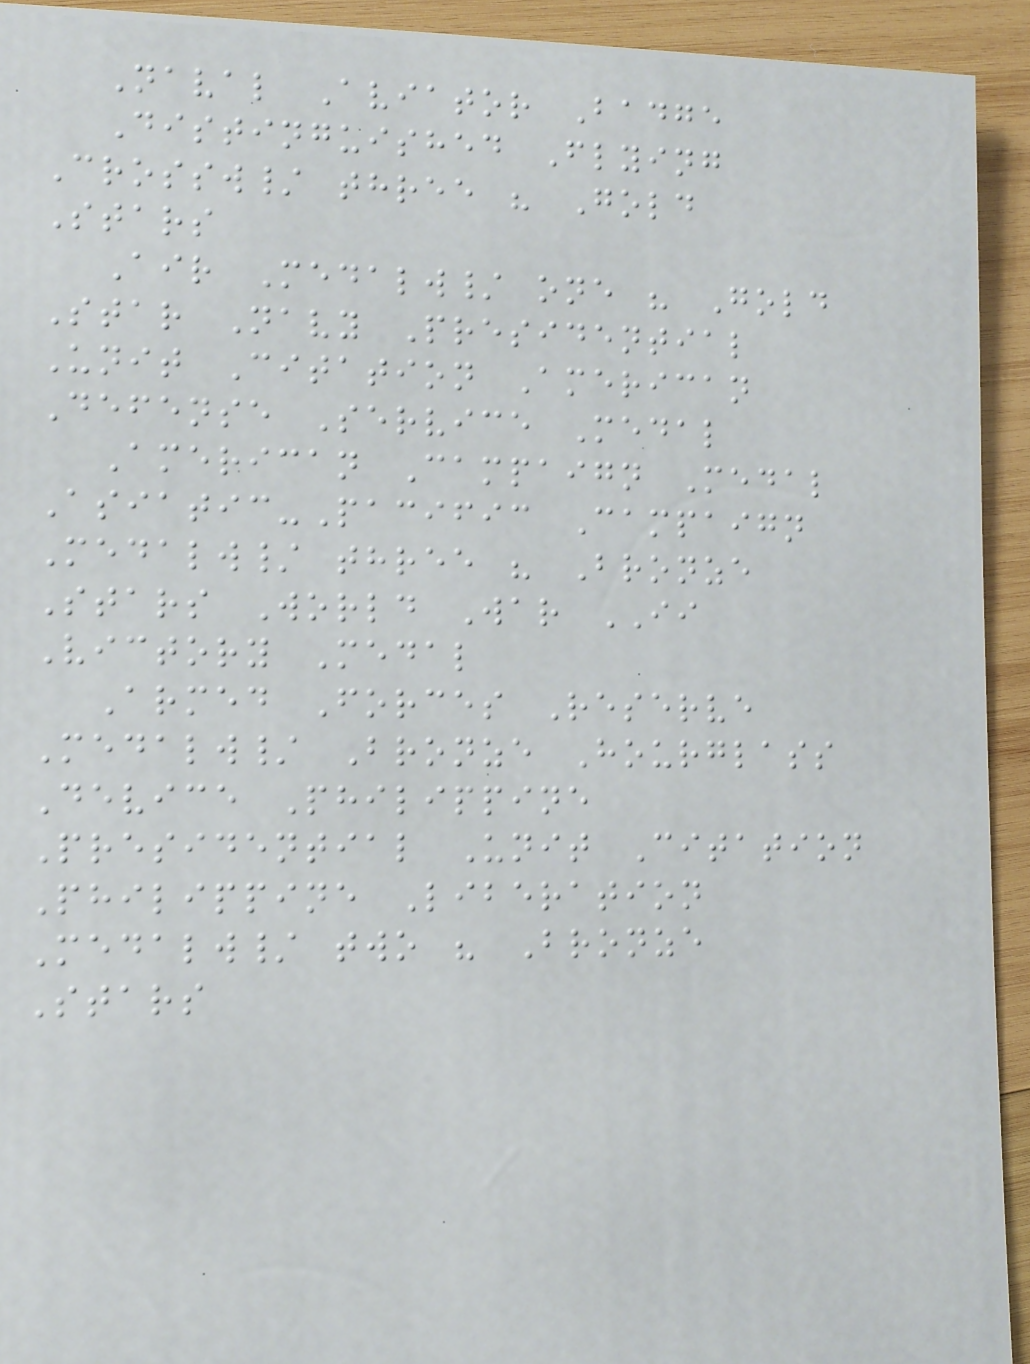Naval Aviator Badge
Distinguished Flying
Crossw/ three " Gold
Stars
Air Medalw/ one " Gold
Star Navy Presidential
Unit Citation American
Defense Service Medal
American Campaign Medal
Asiatic-Pacific Campaign
Medalw/ three " Bronze
Stars World War II
Victory Medal
Armed Forces Reserve
Medalw/ Bronze Hourglass
Device Philippine
Presidential Unit Citation
Philippine Liberation
Medalw/ two " Bronze
Stars
